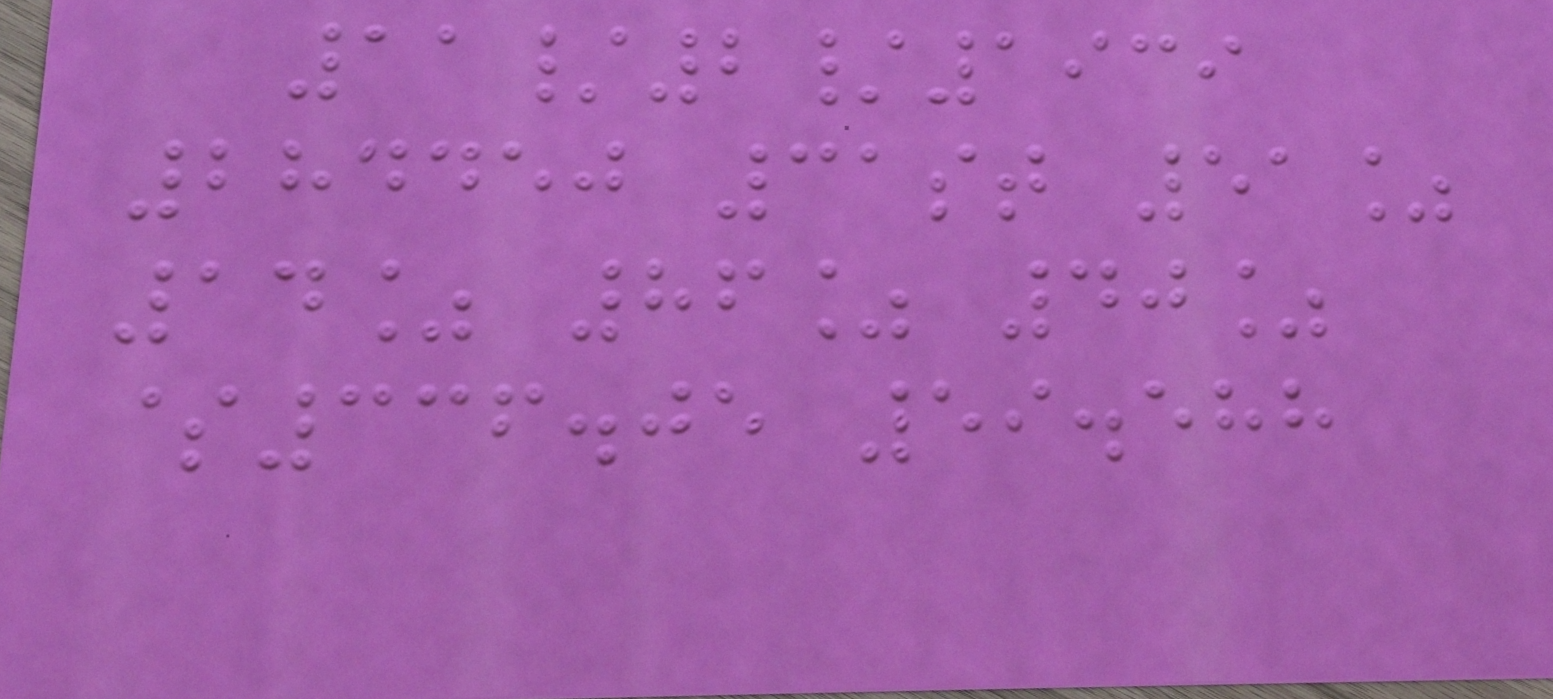11/2/1939
284450 31st 51%
14% 86% 40%
$336.05 59.588
